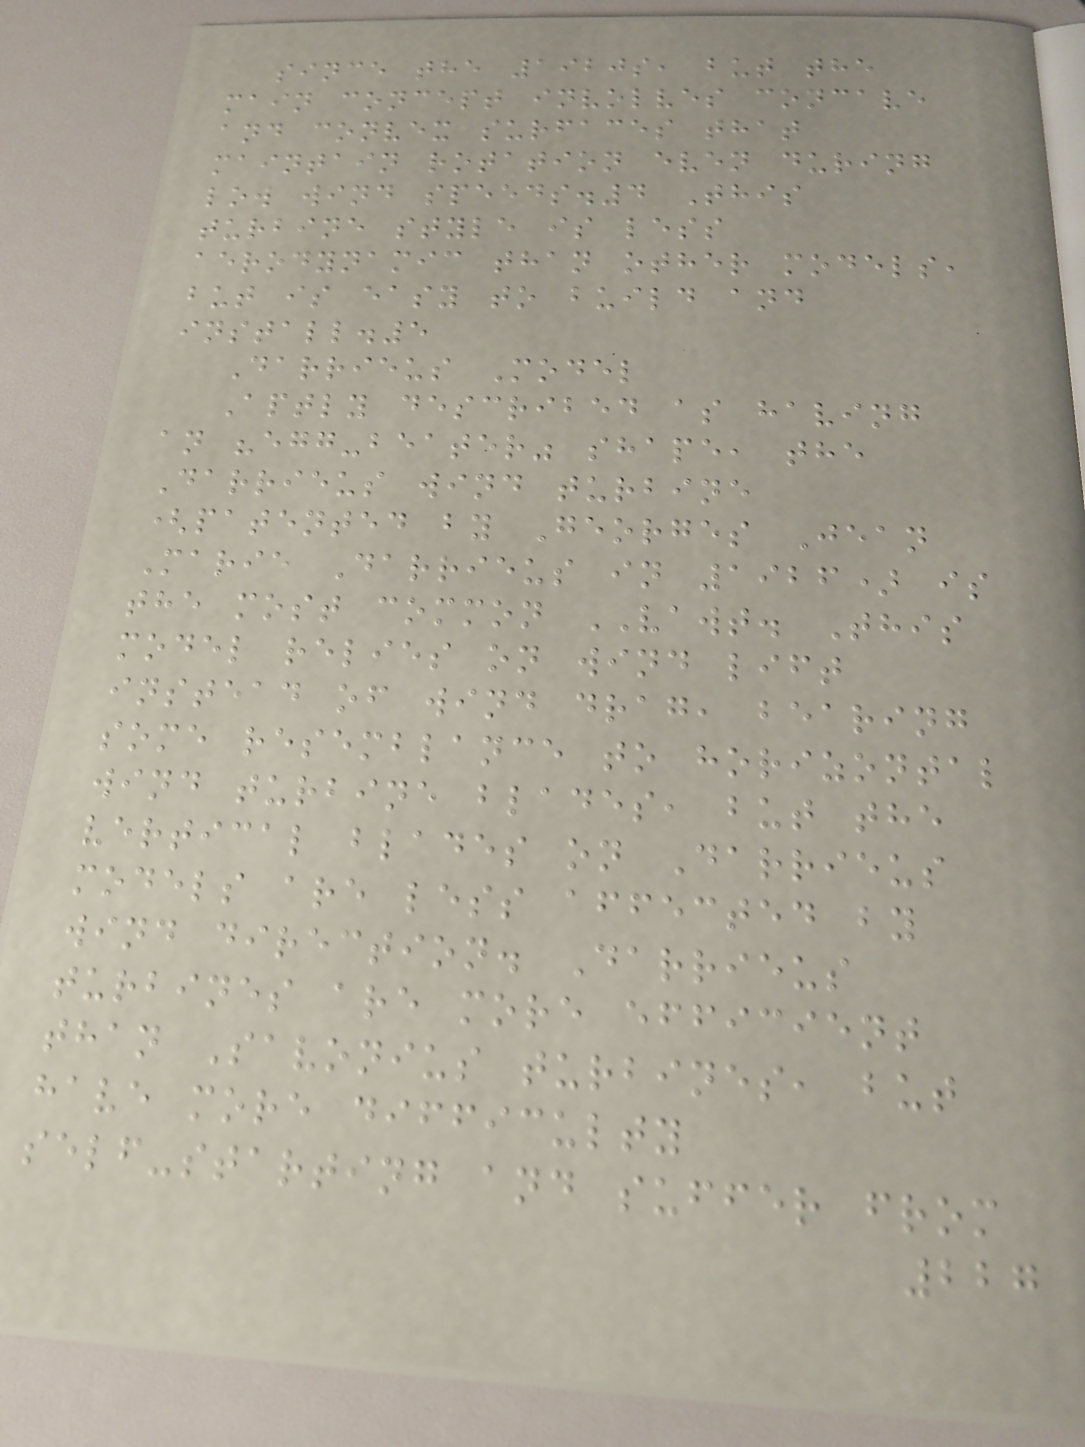since the 1920s, but the
main concept involves concave
and convex surfaces that
maintain rotation even during
low wind speeds.4 This
turbine style is less
aerodynamic than other models,
but is easy to build and
install.5
Darrieus Model
Aptly described as having
an "egg-beater" shape, the
Darrieus wind turbine
(patented by Georges Jean
Marie Darrieus in 1926) is
the most common VAWT. This
model relies on wind lift
instead of wind drag, bearing
some resemblance to horizontal
wind turbine blades, but the
vertical blades on Darrieus
models are less affected by
wind direction. Darrieus
turbines are more efficient
than Savonius turbines, but
have more difficulty
self-starting and suffer from
227
